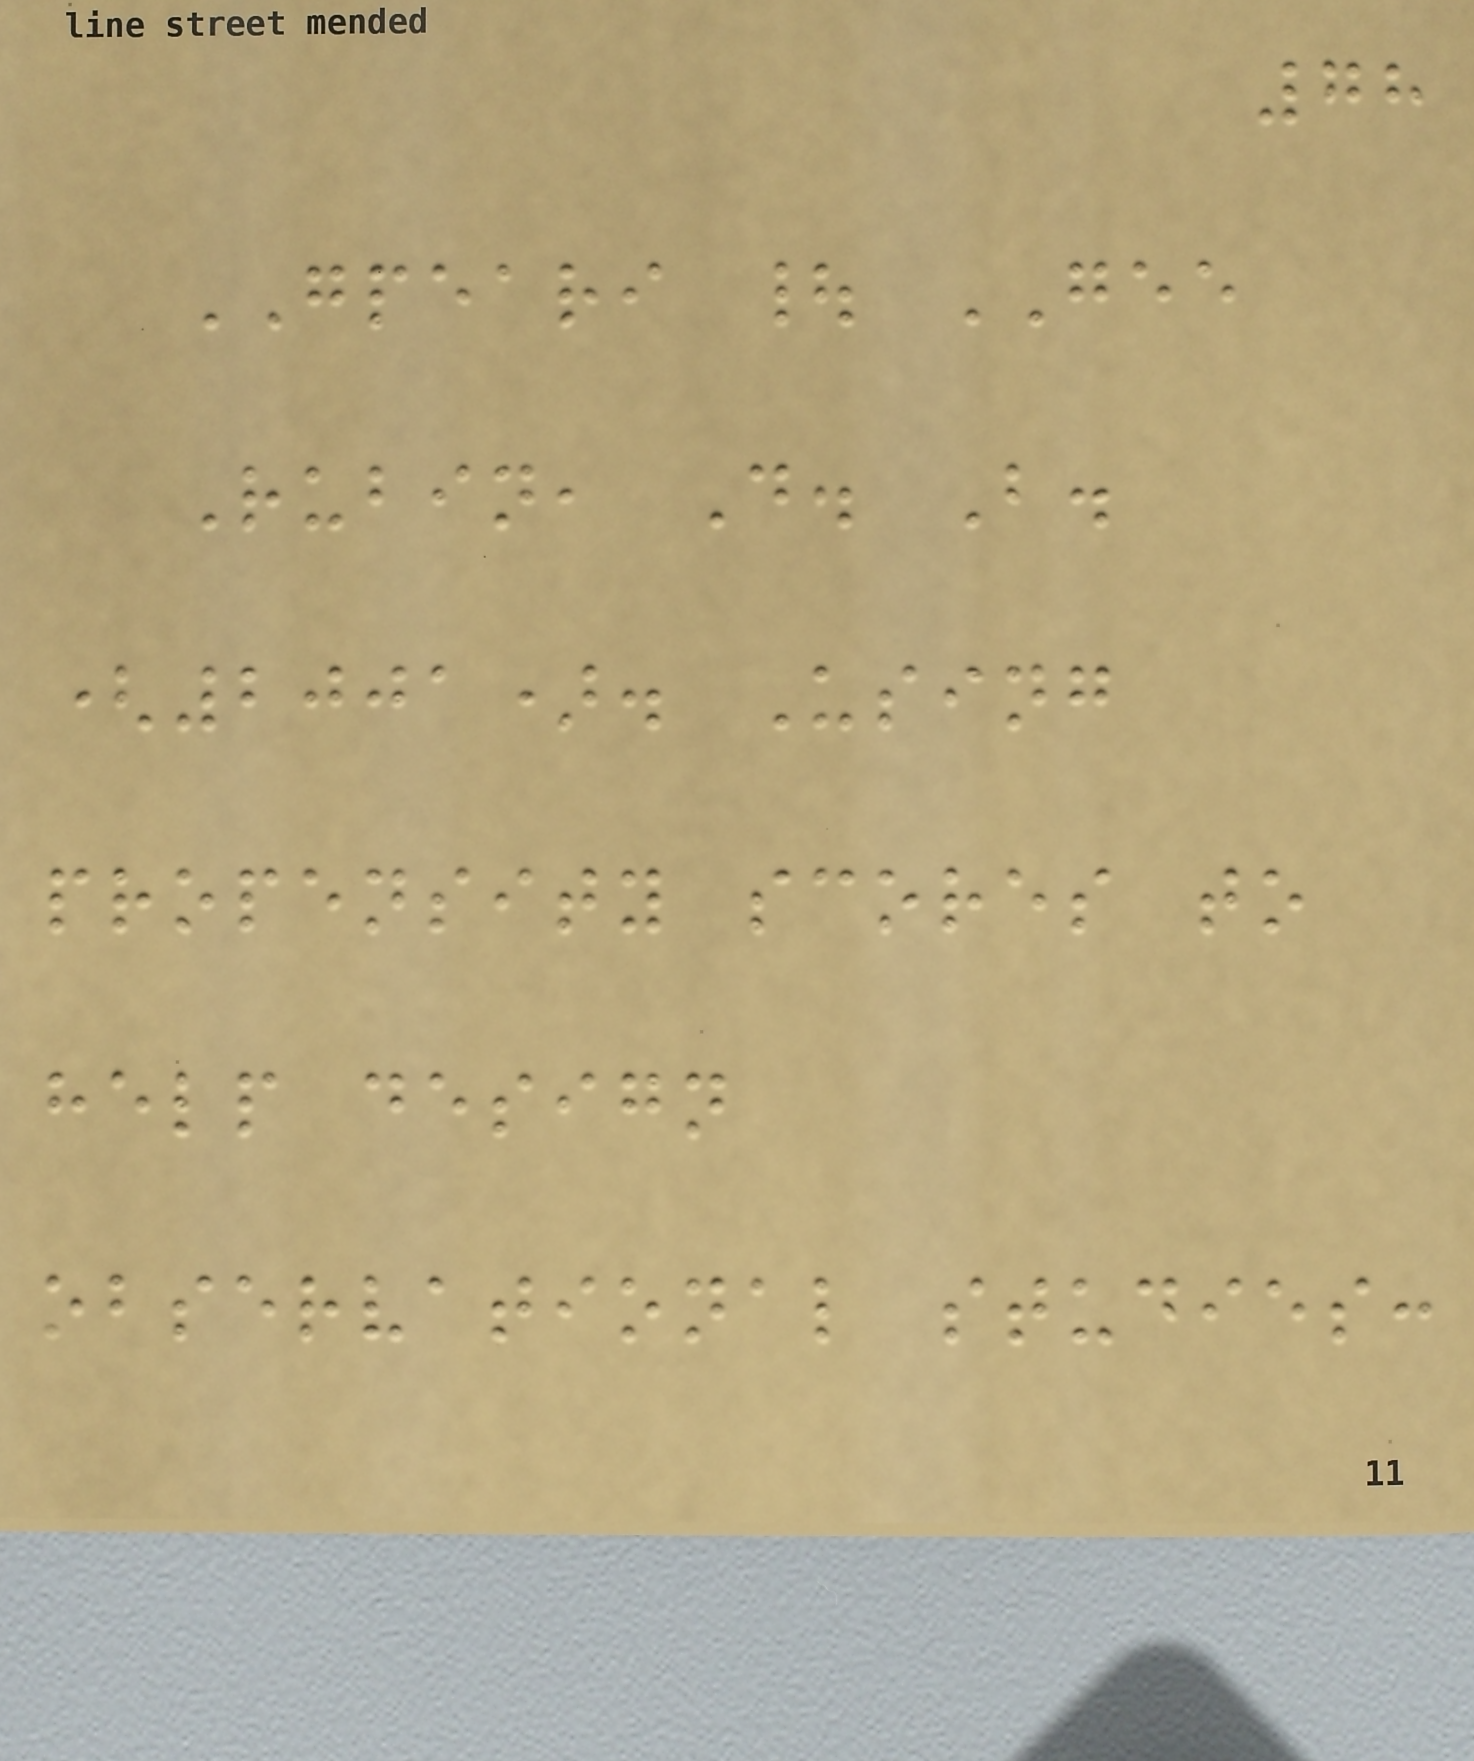78
GPEARI | GEE
Rubin, D. B.
(2001). Using
propensity scores to
help design
observational studies:
